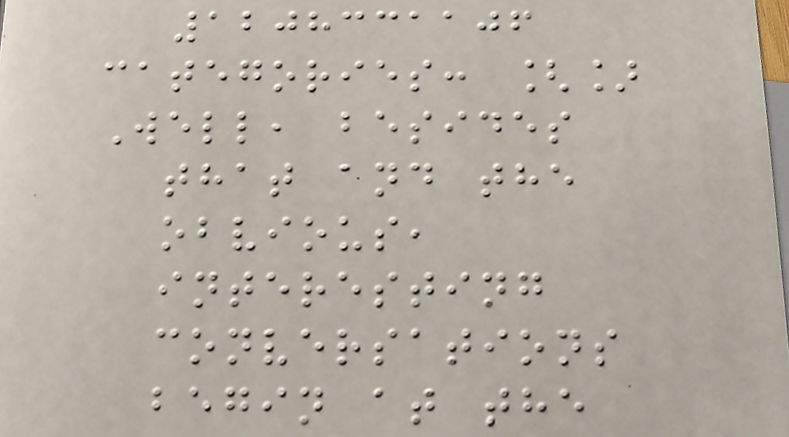1208331106
categories: []
Well, besides
that and the
obvious,
interesting
conversations
begin at the
